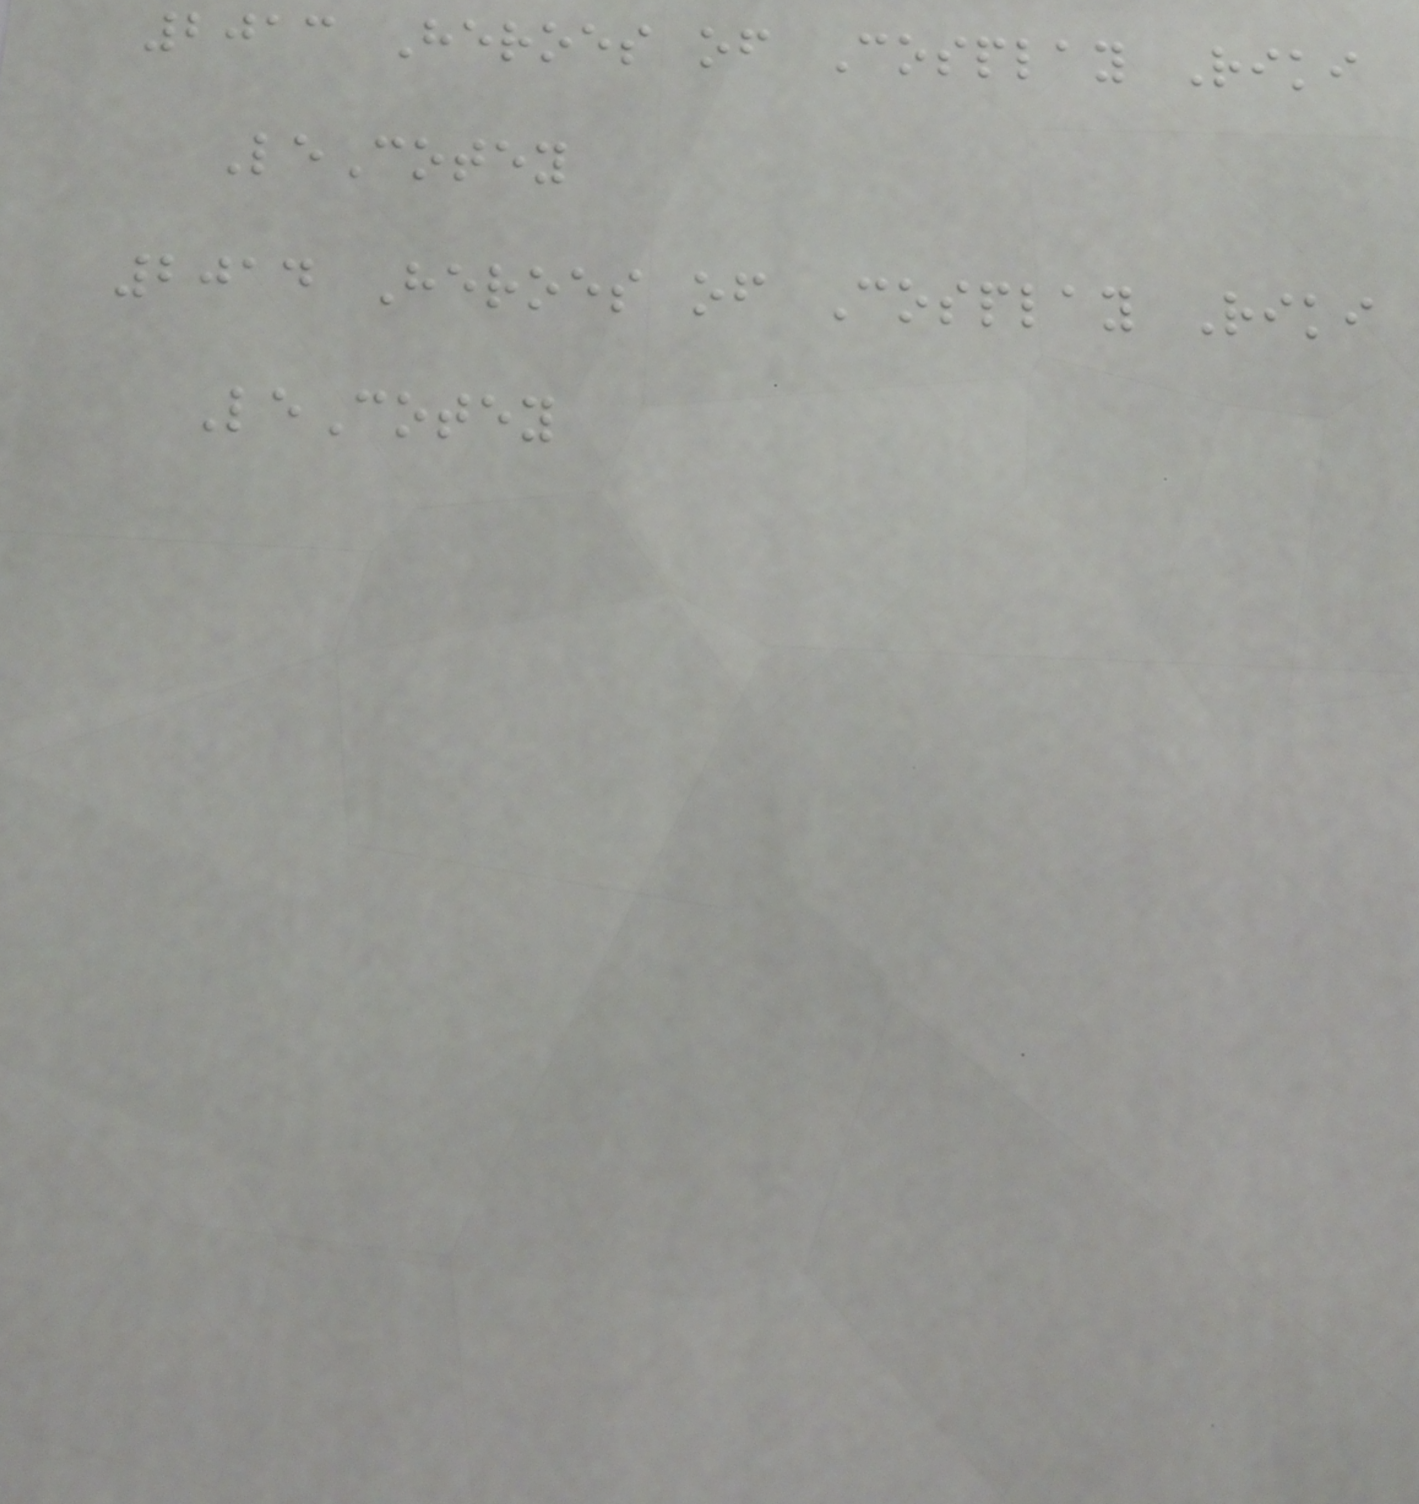2013 Heroes of Cosplay Riki
LeCotey
2014 Heroes of Cosplay Riki
LeCotey
